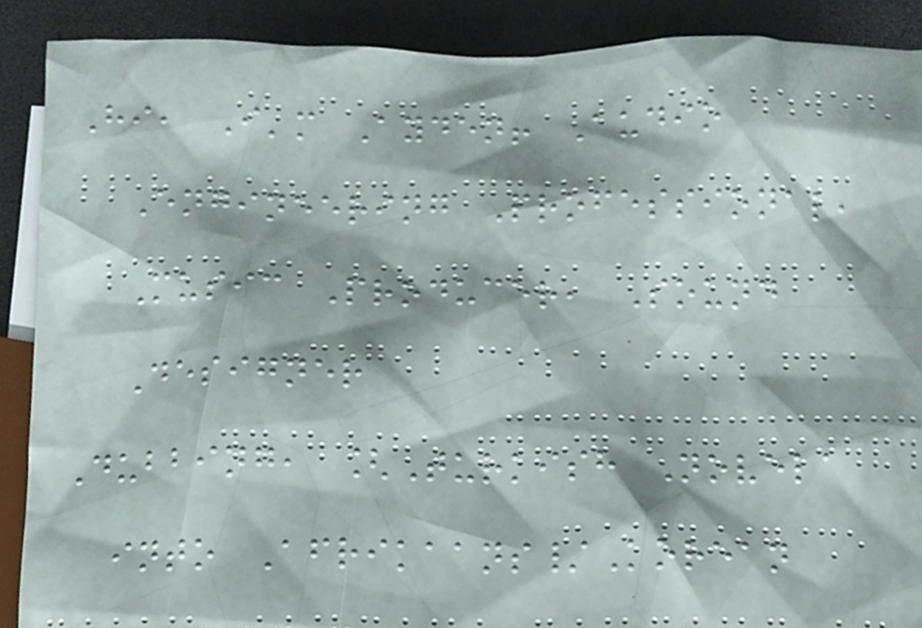Hi, I'm Ayden! Audio
Engineering Professional,
Music Producer, Sound
Designer
Dubbing, [Turkish Novela
into Afrikaans/Korean
